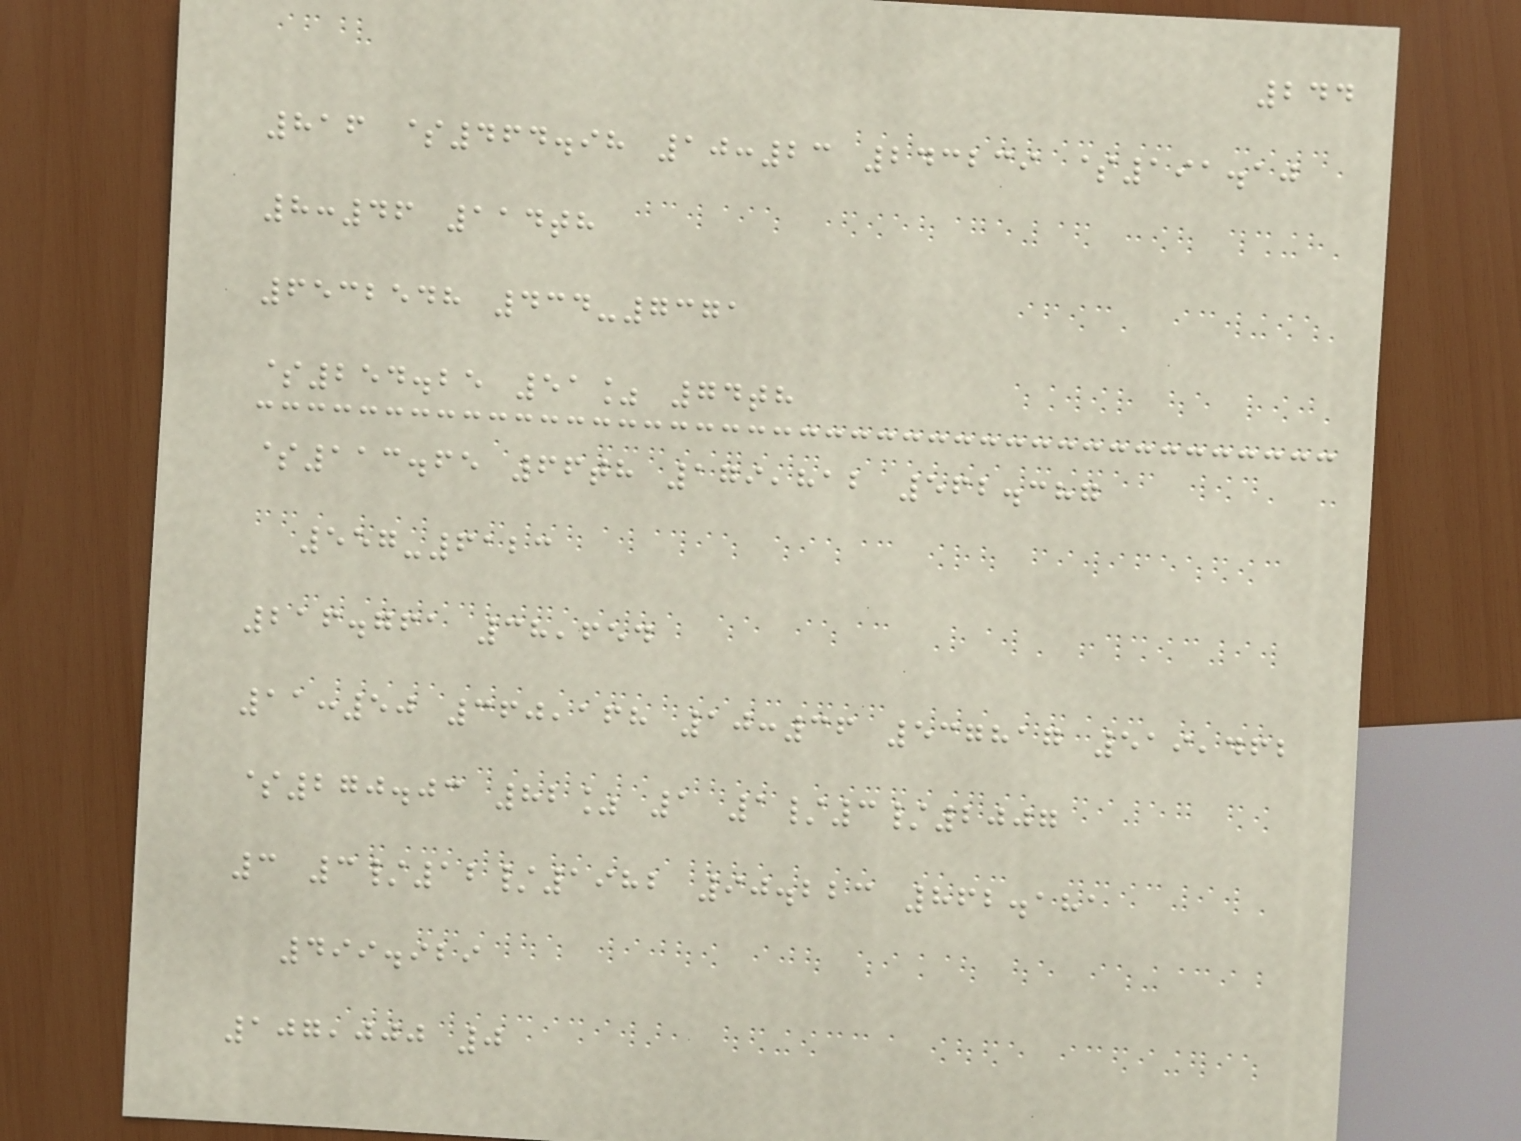244
816 $464.98 10:23 243239 $191.10
8:46 114th
6532548 434-7371
$254.25 51% 74th
$113.65 66th 179,812 562.387
557-6123
216.761 38,654
11:50 360,168 10:36 537817 519,462
$270.03 82% 1 1/3/2007
3 3/12/1982 90.223 862.181
499.929
107,000 0
